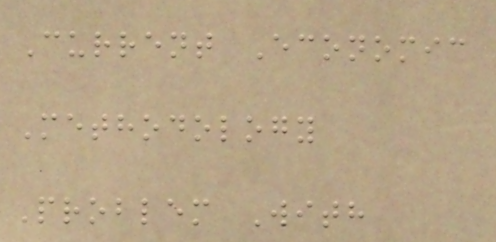Current Economic
Methodology
Problem With
